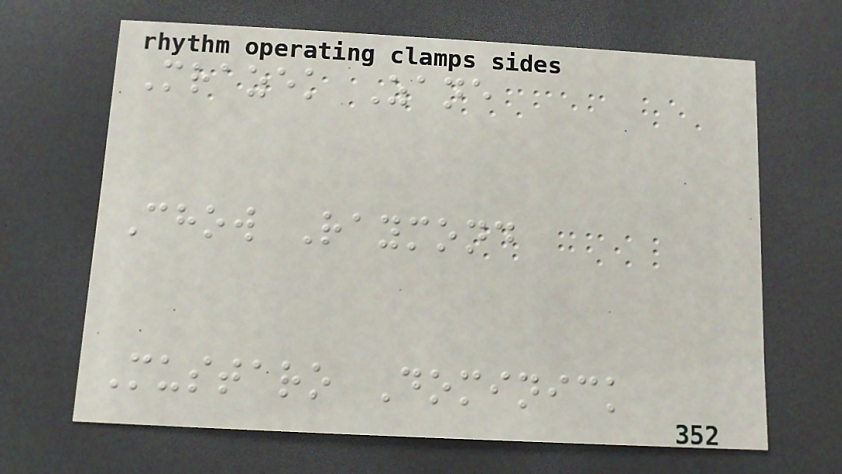Mrazek Zane
Chow Raymond
Mustaro Dominick
